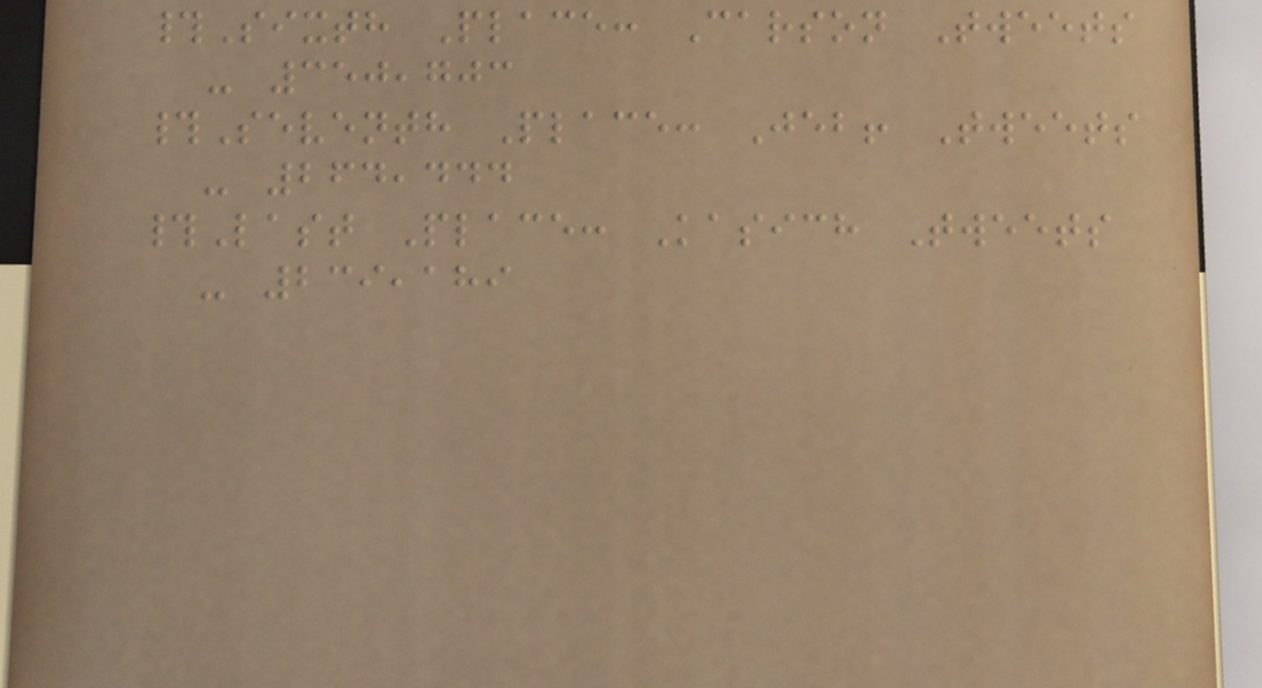#Sixth Place: Carson Tweets
- 350,703
#Seventh Place: Jeb! Tweets
- 264,444
#Last Place: Kasich Tweets
- 239,189
